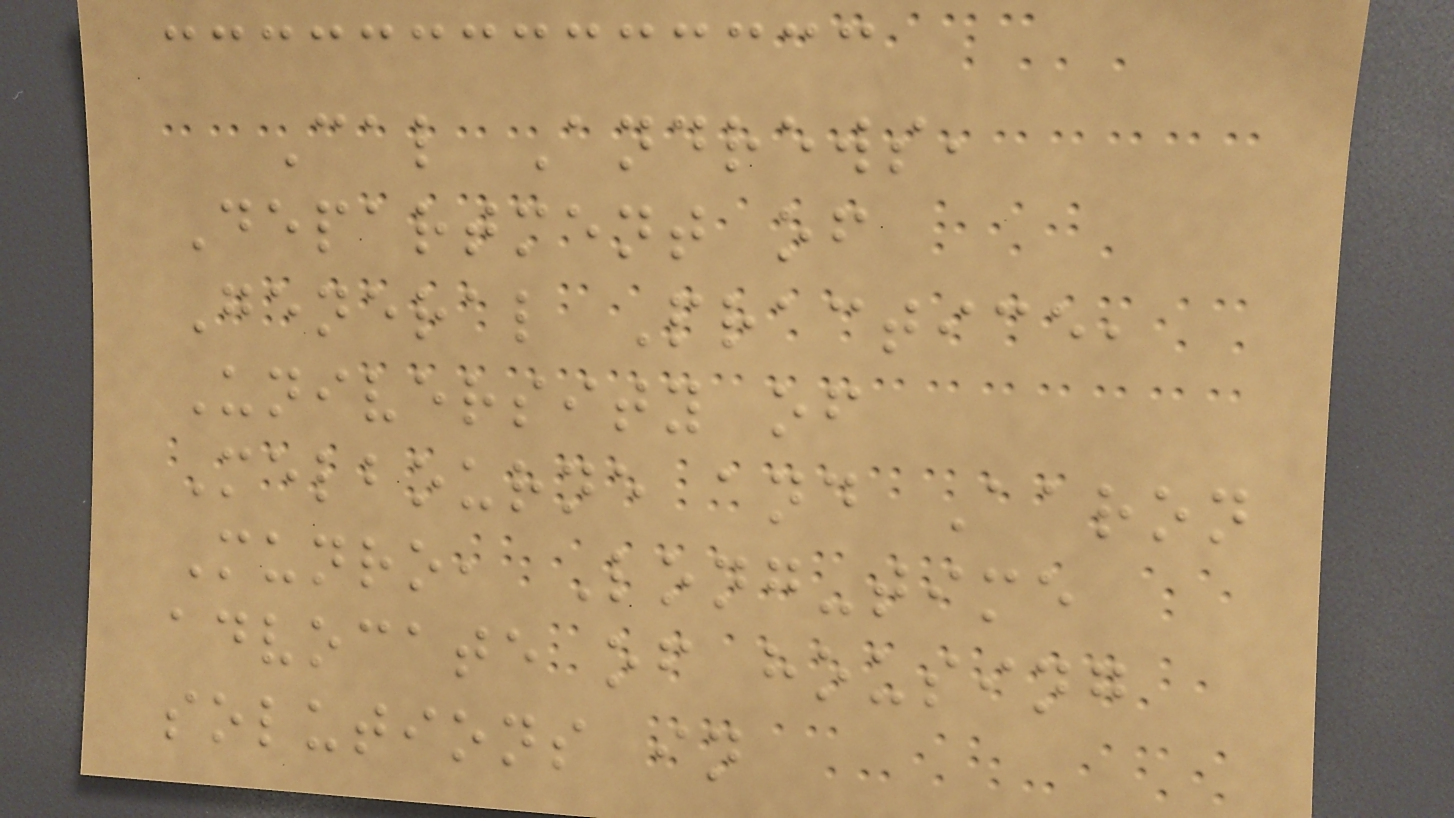Cal Andrews,
Department of
General Practice,
University of
Melbourne and Aaron
Munro, Long-time
advocate of housing
solutions in
